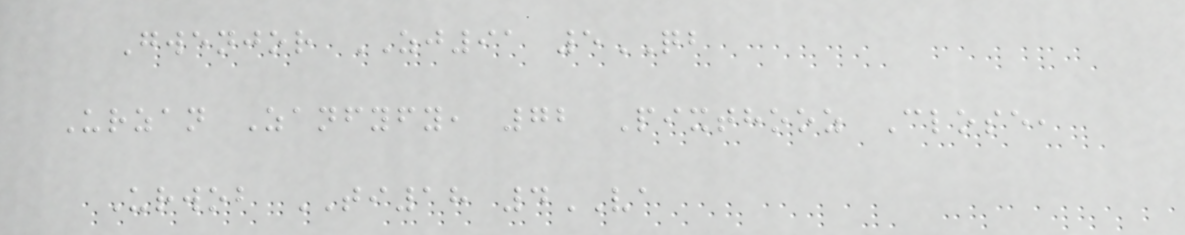Gwenjor ZJ91 5QB
Urzan Zanfyfy, 72 Pixthooz Close,
Urwob TI18 4VA
